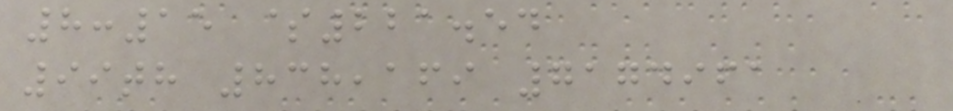8:15 $221.54
99th 838,169 7174961
